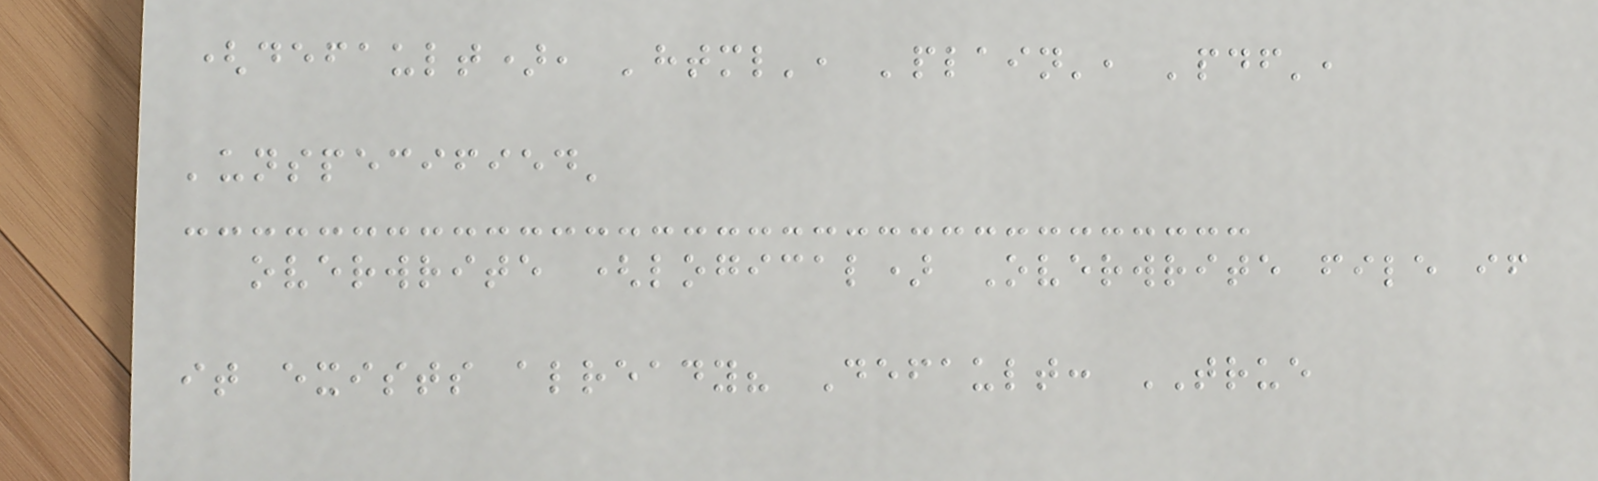(default), 'html', 'plain', 'pdf',
'unspecified'
overwrite (logical) Overwrite file if
it exists already? Default: TRUE
